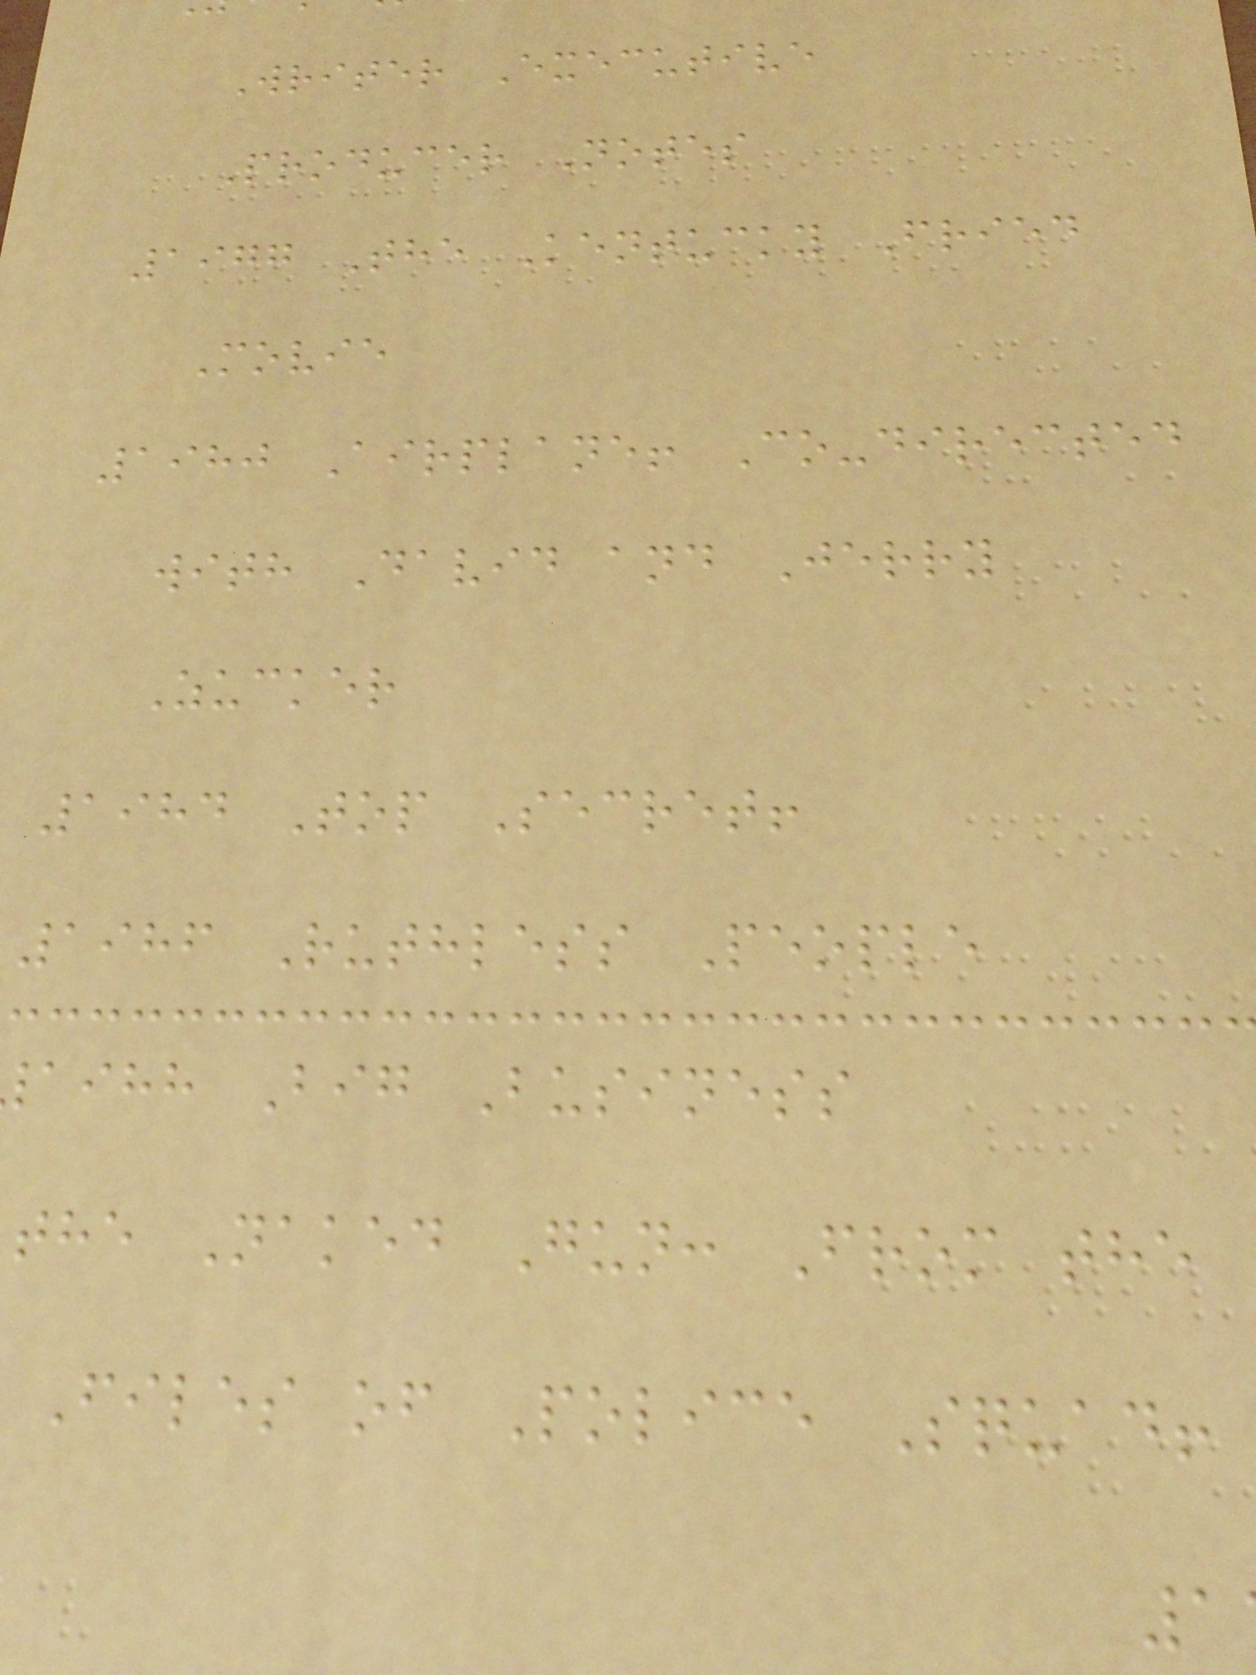Writer Executive
Producer Notes
1977 The Kentucky Fried
Movie
1980 Airplane! Co-directed
with David and Jerry
Zucker
1984 Top Secret!
1986 Ruthless People
aihh Big Business
the Naked Gun: From the
Files of Police Squad!
